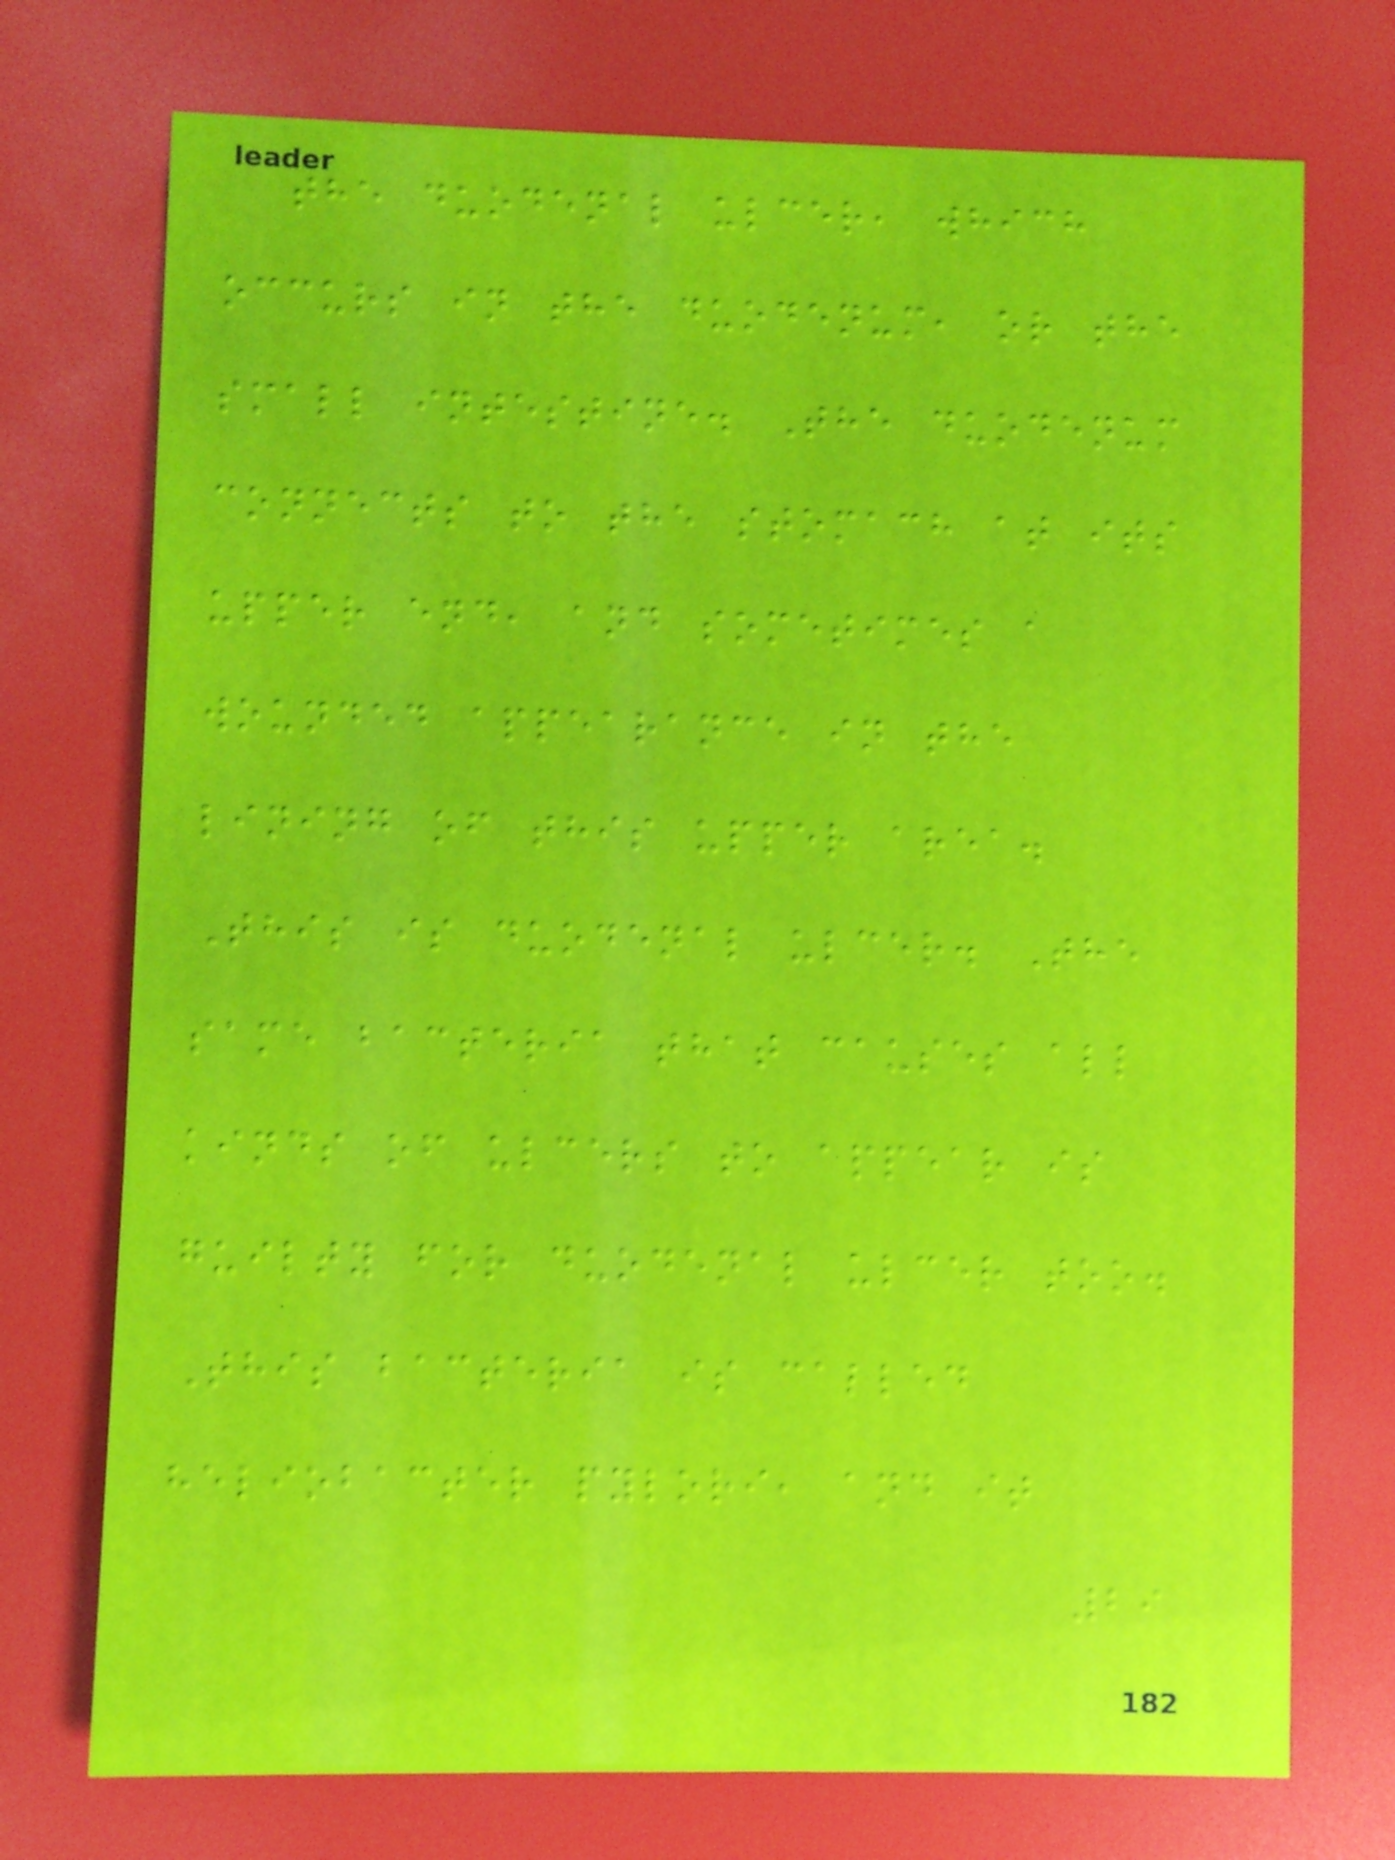the duodenal ulcer, which
occurs in the duodenum, or the
small intestine. The duodenum
connects to the stomach at its
upper end, and sometimes a
wounded appearance in the
lining of this upper area.
This is duodenal ulcer. The
same bacteria that causes all
kinds of ulcers to appear is
guilty for duodenal ulcer too.
This bacteria is called
heliobacter pylori, and it
29
